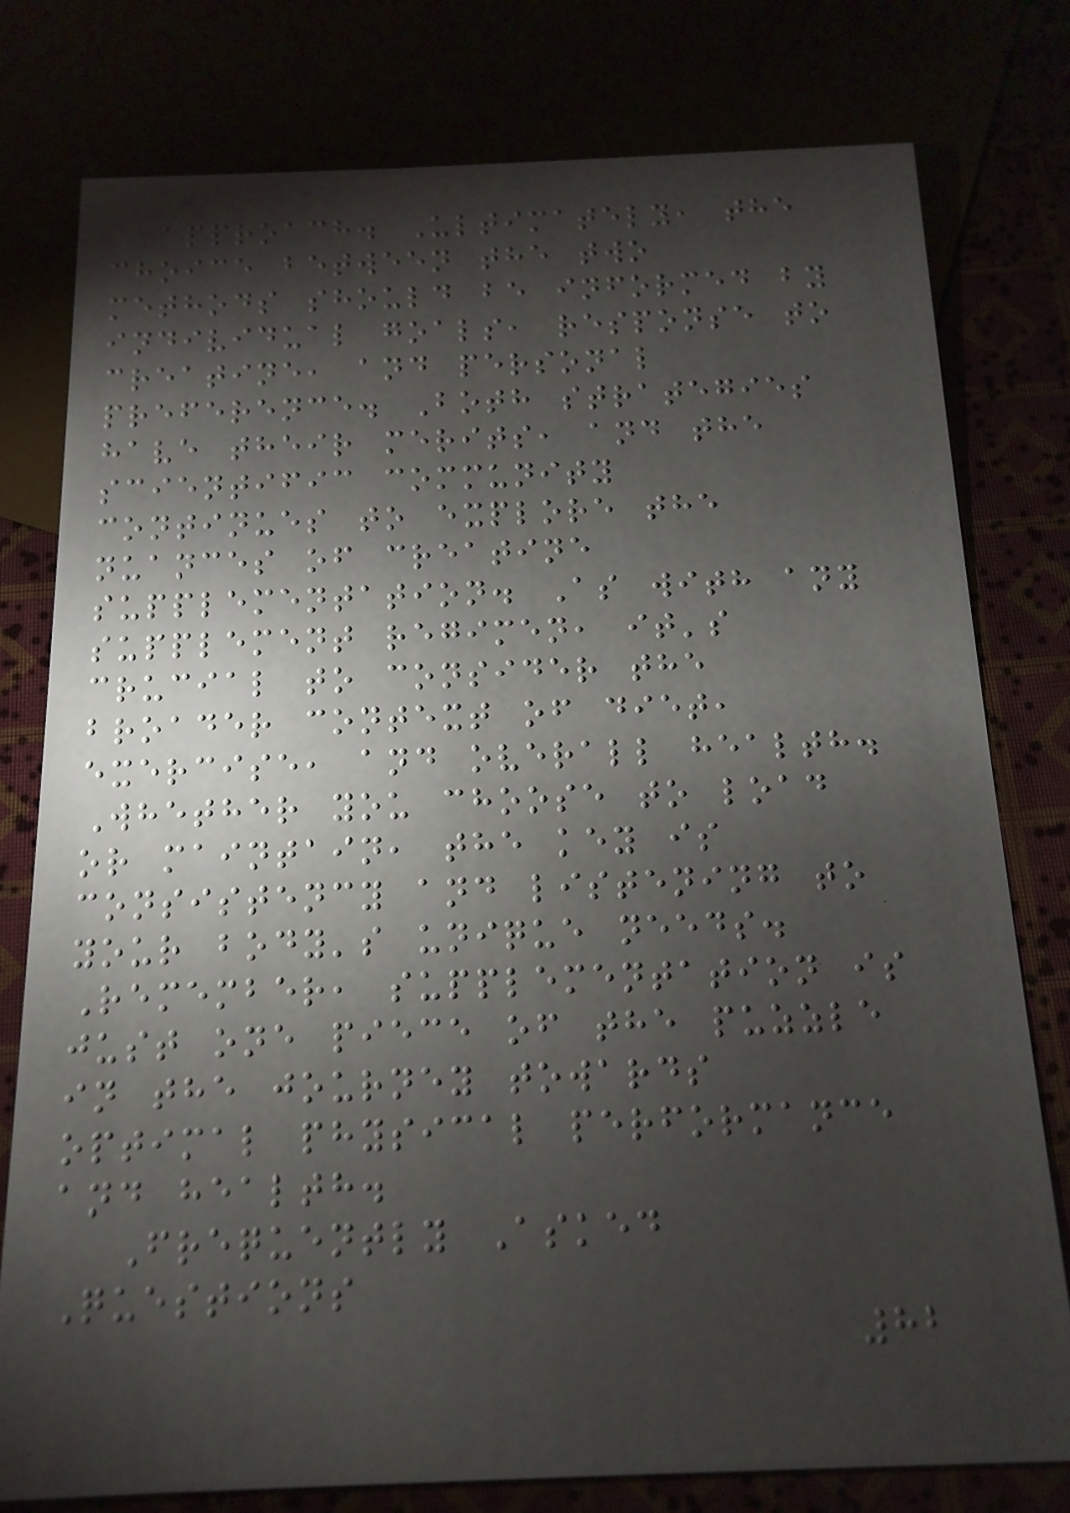approach. Ultimately, the
choice between the two
methods should be informed by
individual goals, response to
creatine, and personal
preference. Both strategies
have their merits, and the
scientific community
continues to explore the
nuances of creatine
supplementation. As with any
supplement regimen, it's
crucial to consider the
broader context of diet,
exercise, and overall health.
Whether you choose to load
or maintain, the key is
consistency and listening to
your body's unique needs.
Remember, supplementation is
just one piece of the puzzle
in the journey towards
optimal physical performance
and health.
Frequently Asked
Questions
82
